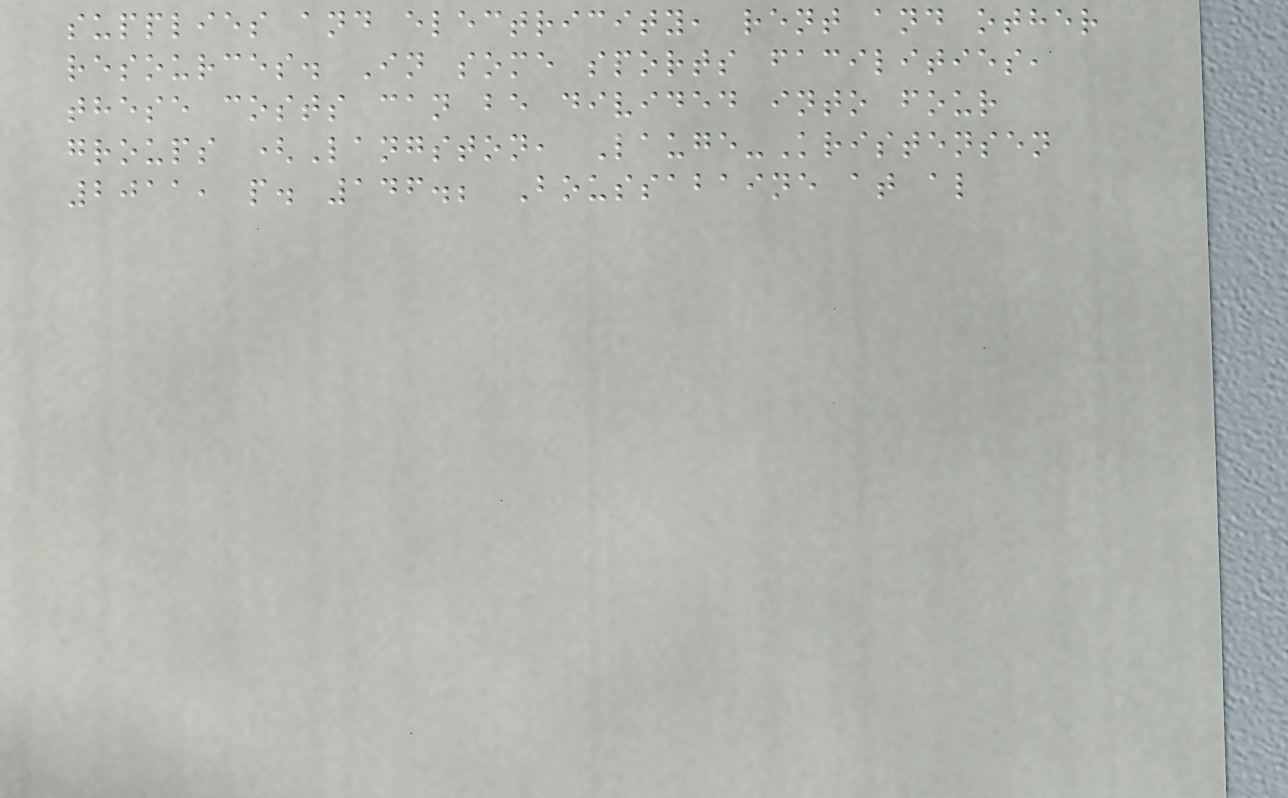supplies and electricity, rent and other
resources. In some sports facilities,
these costs can be divided into four
groups (Langston, Lauge-Kristensen
2011, p. 146.; Boussabaine at al
